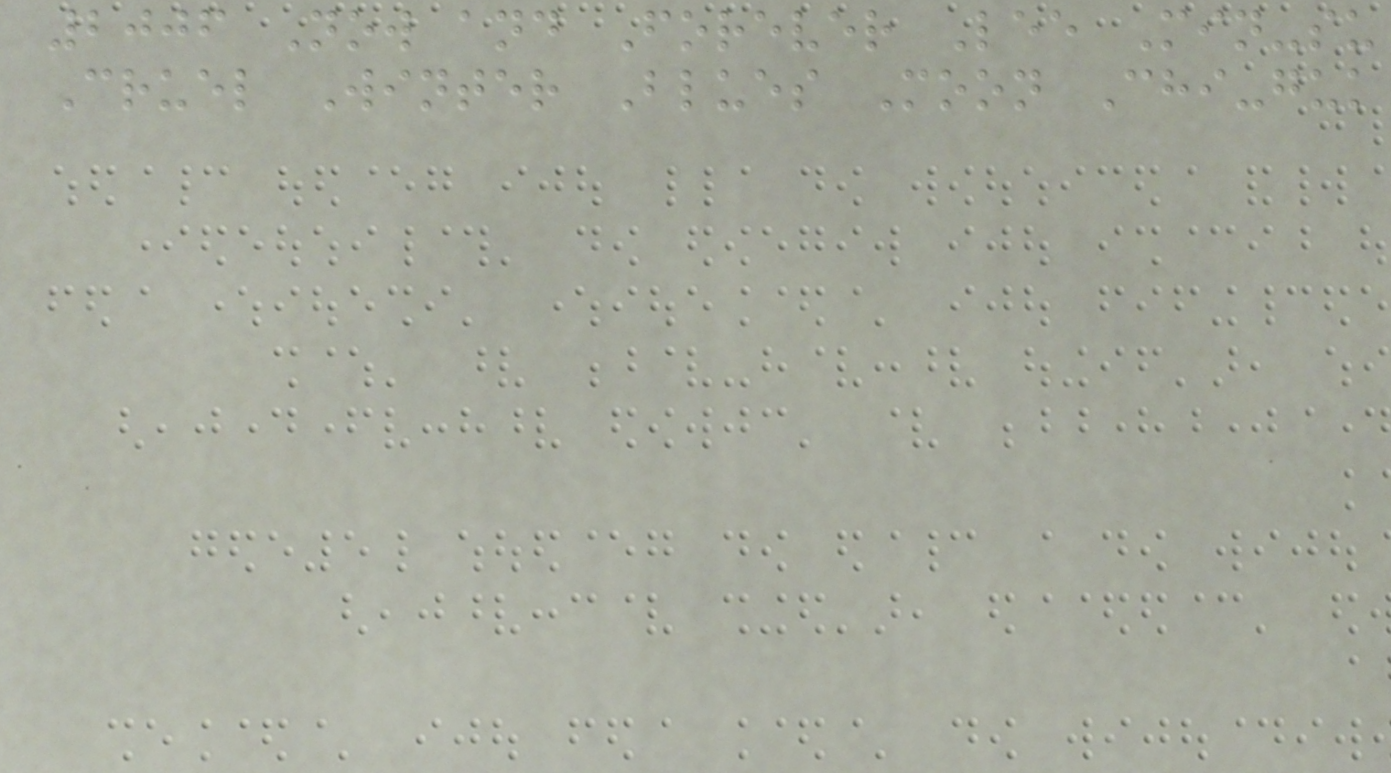2006 Now and Forever Lee Min-su
Cruel Winter Blues Moon Chi-guk
